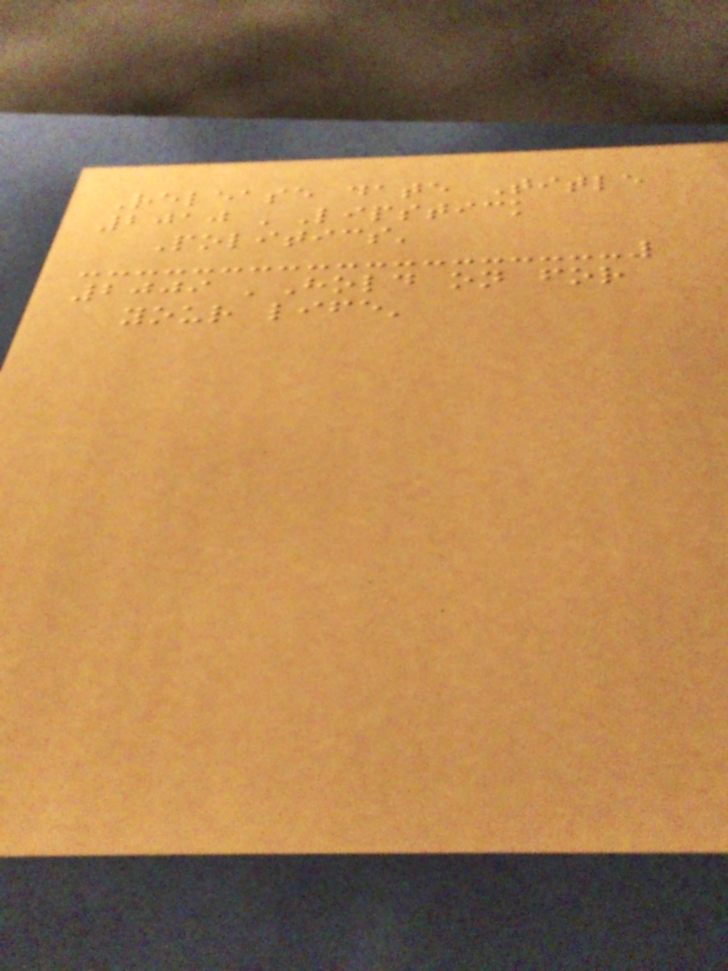Release date Title
2010 'Lipstick
Politics'
2009 'Hold on for
your life'
